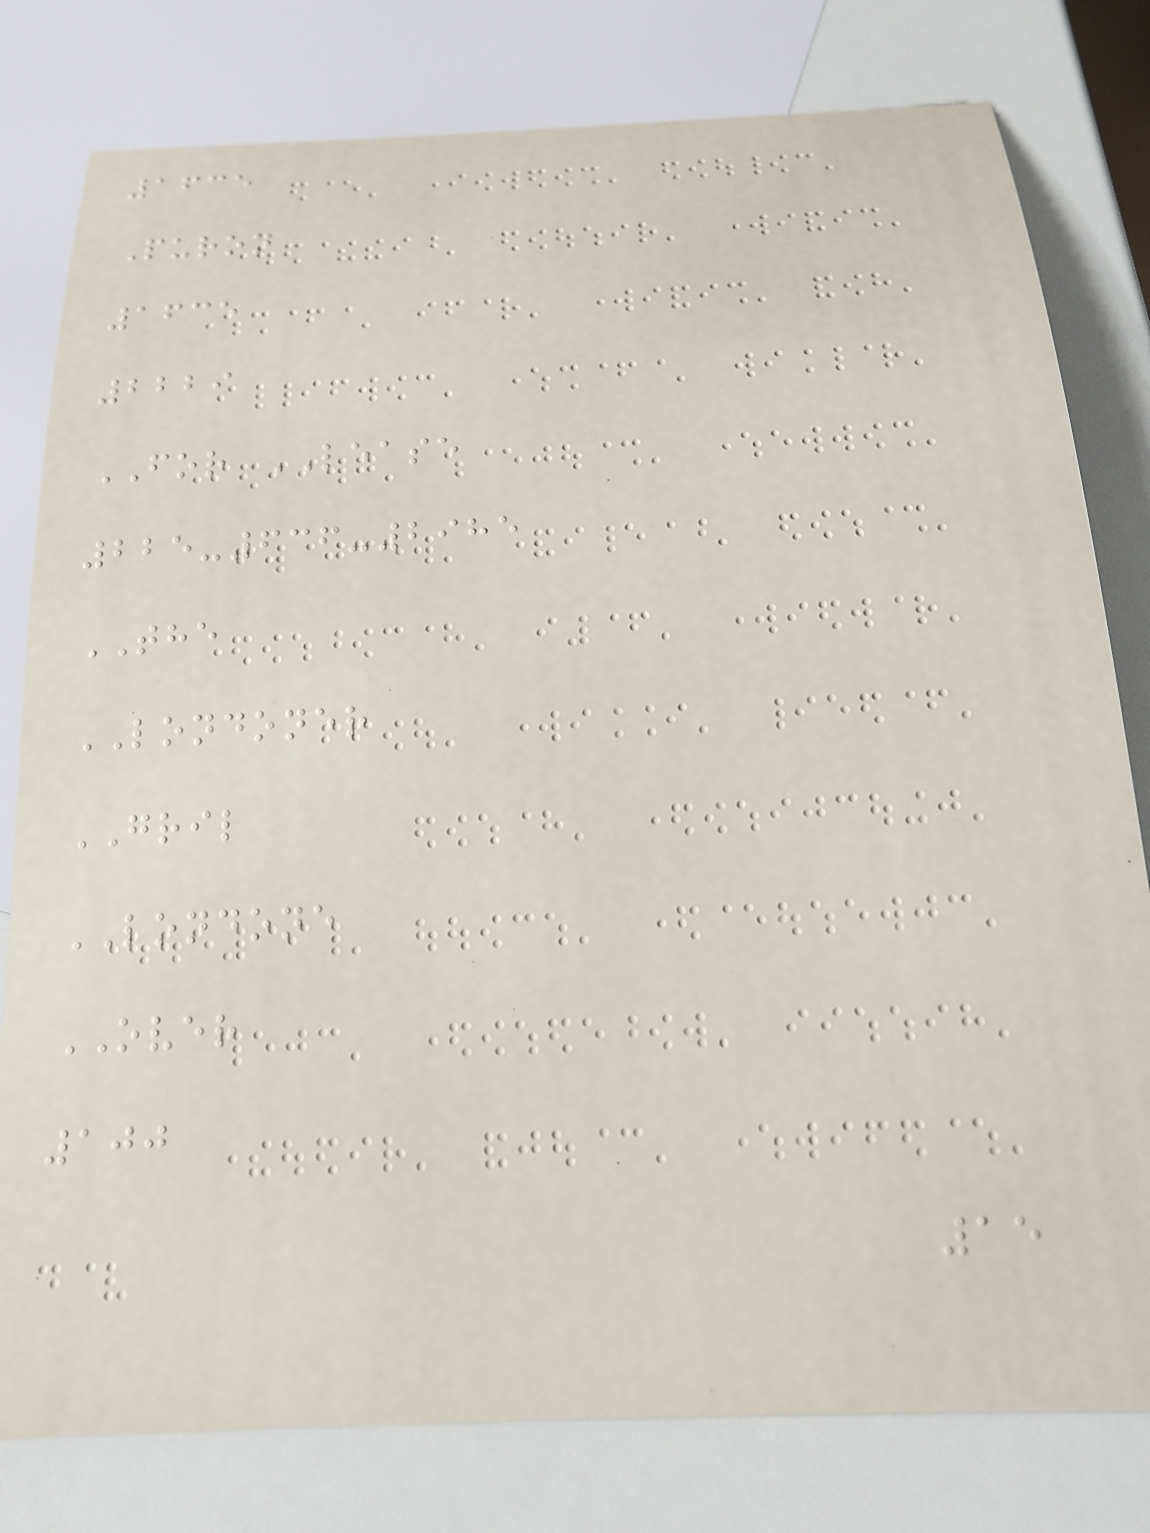1635
Puron
1635
2229
FOR LEASE
225-636-2985
THE
LONDONER
GRIL
LONDONE
OVER
100
15
